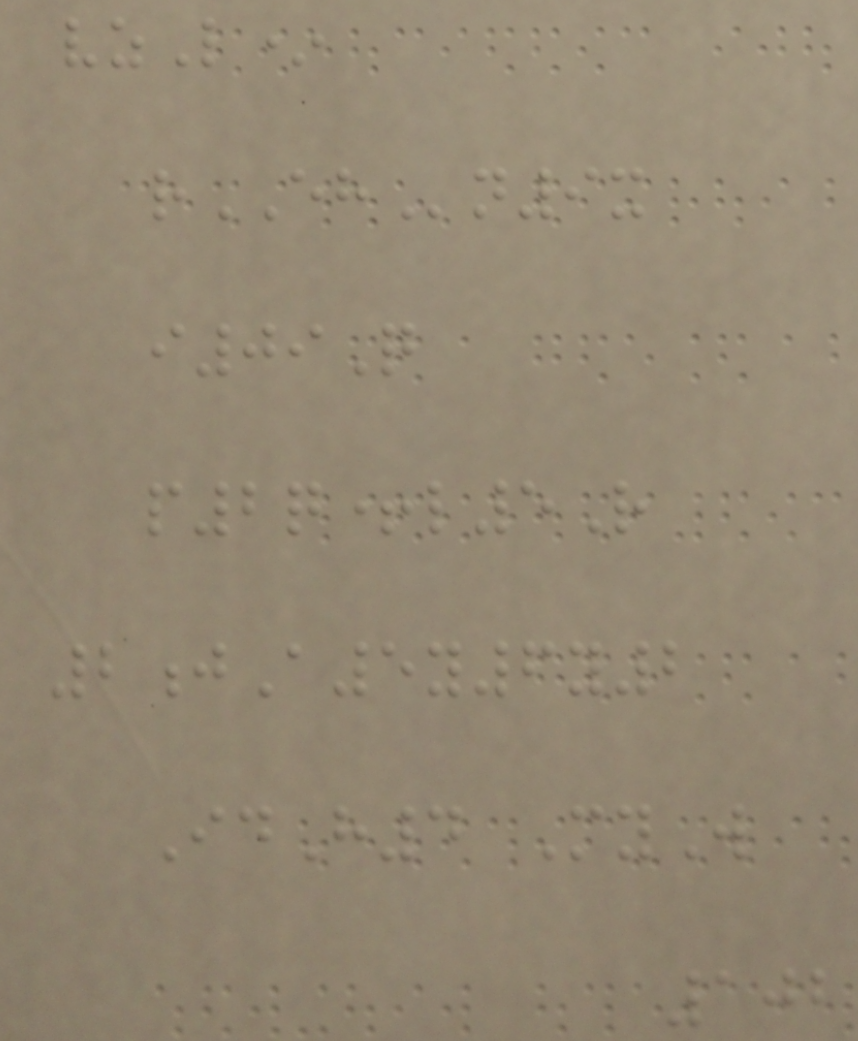vzL*
rEHn9x
i09Q
p2q+l5R
2jA5y6y2
IdH4 MyW
102
